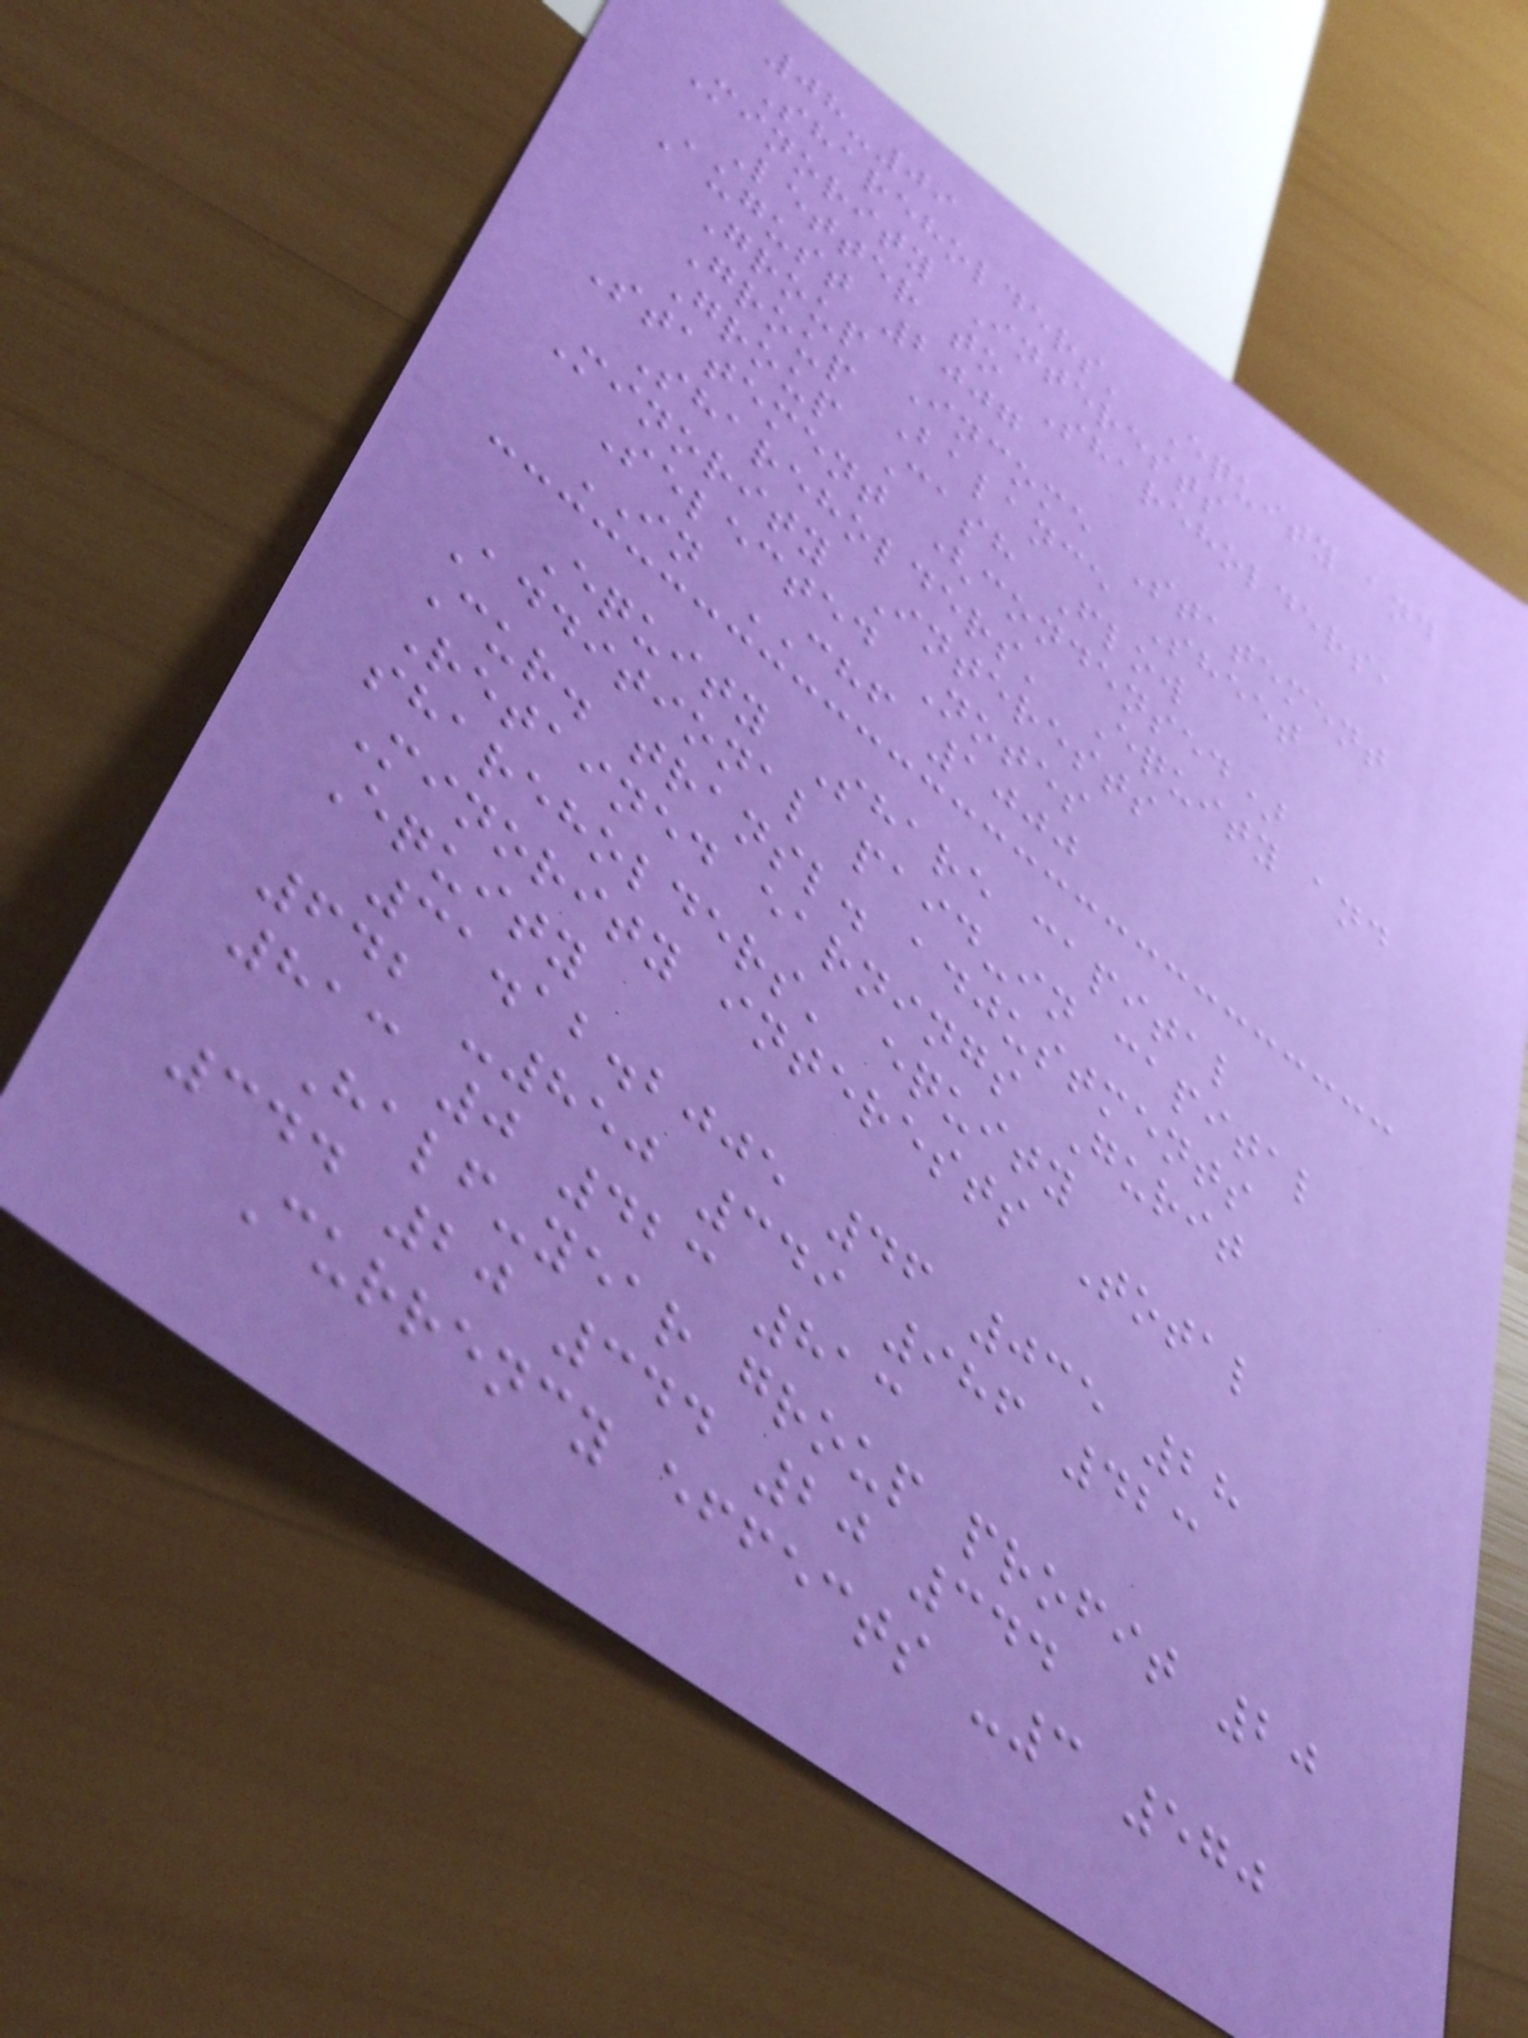08-09
Shareholders' Equity and
Minority Interests
Letter to Shareholders,
August 2007
Group Income Statement
Group Balance Sheet
Group Cash Flow
Statement (condensed)
Shareholders' Equity and
Minority Interests
Selected Notes
IN CHF 1000
Equity Share capital
Additional paid-in capital
Cur. transl. adjustments
Retained earnings Gurit
shareholders' equity
Minority interests Total
Equity
31.12.2005 46 035 28
642 -850 349 986 423
813 0 423 813
Half-year group profit 20
344 20 344 20 344
Currency effects -3 570
